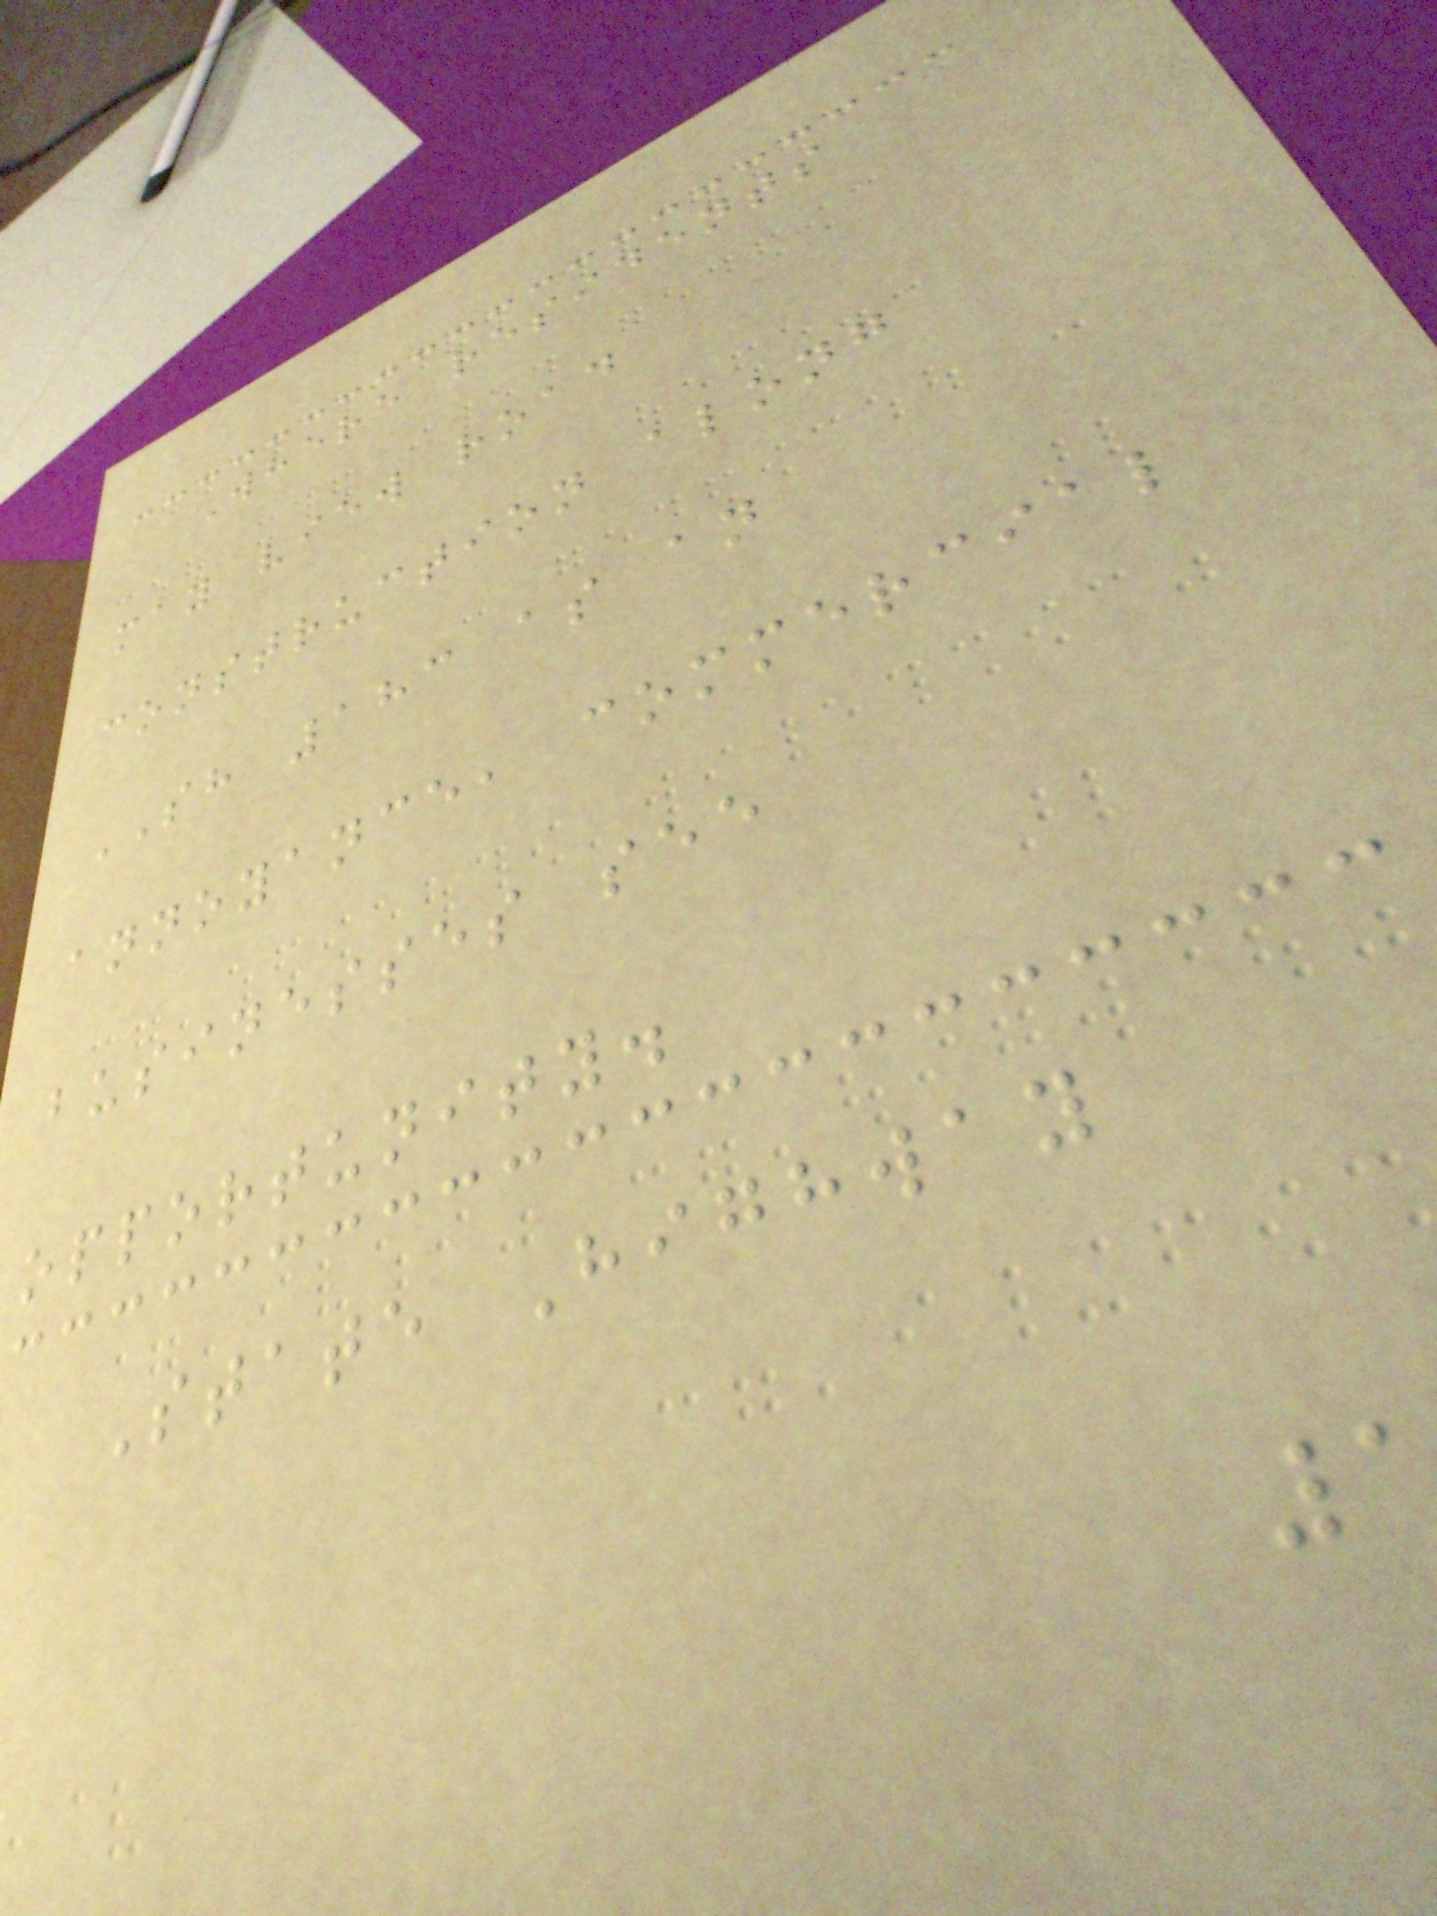Where residents
may view road
construction along
SH 183 as an
annoyance, commercial
businesses see
opportunity.
State Highway
